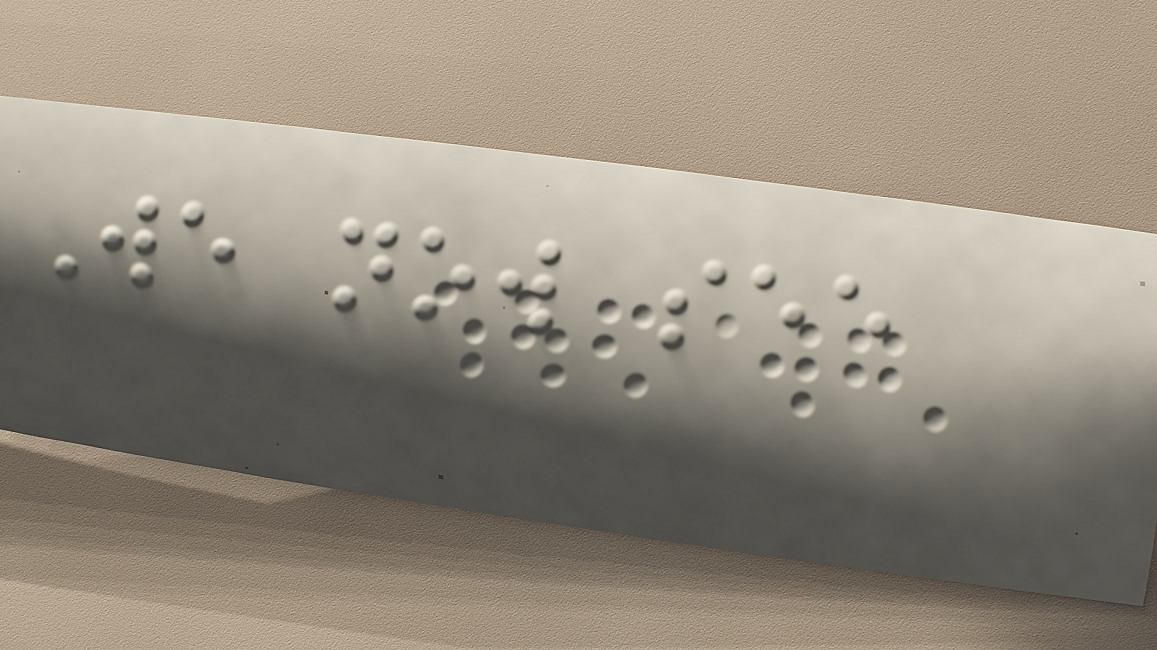We now see
